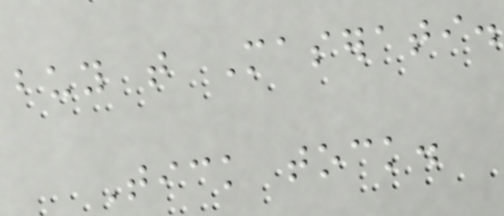buy that Maserati.
Tick tock.
